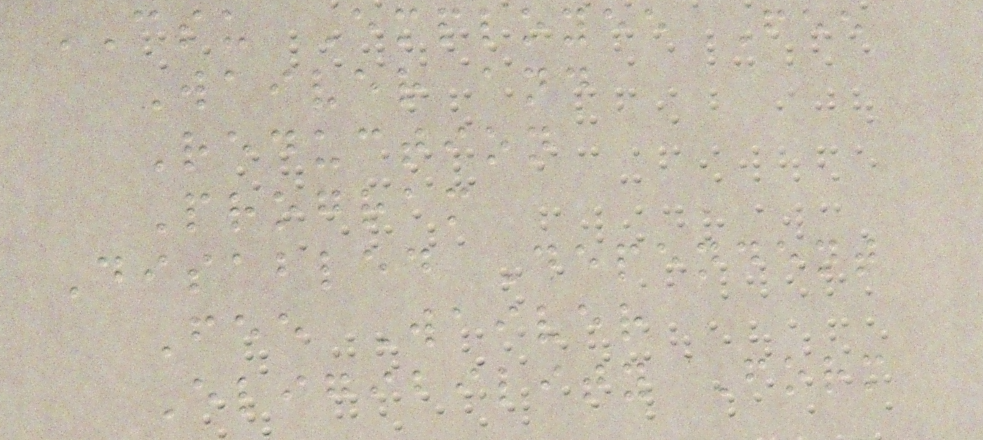CSU Employee Fee
Waiver and
Reduction
Program
Disabled Dependent
Fee Waiver
Eligibility Form
